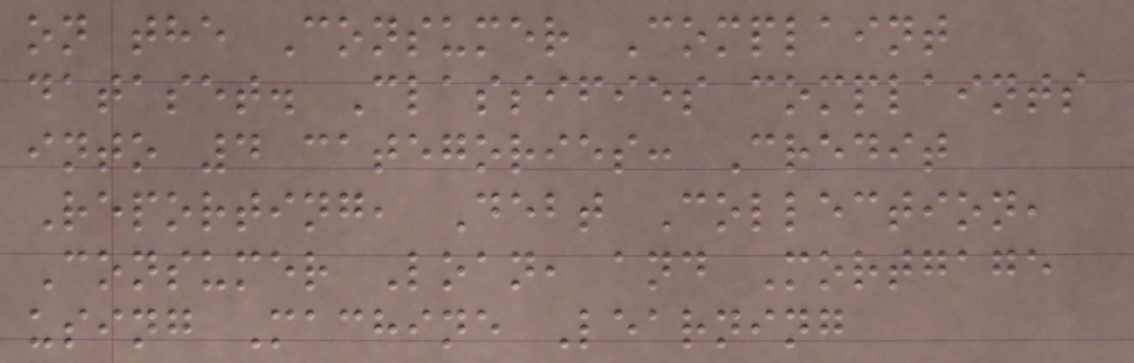on the Consumer Complaint
dataset. Classifies complaints
into 4 categories: Credit
Reporting, Debt Collection,
Consumer Loan, and Mortgage
using Machine Learning
